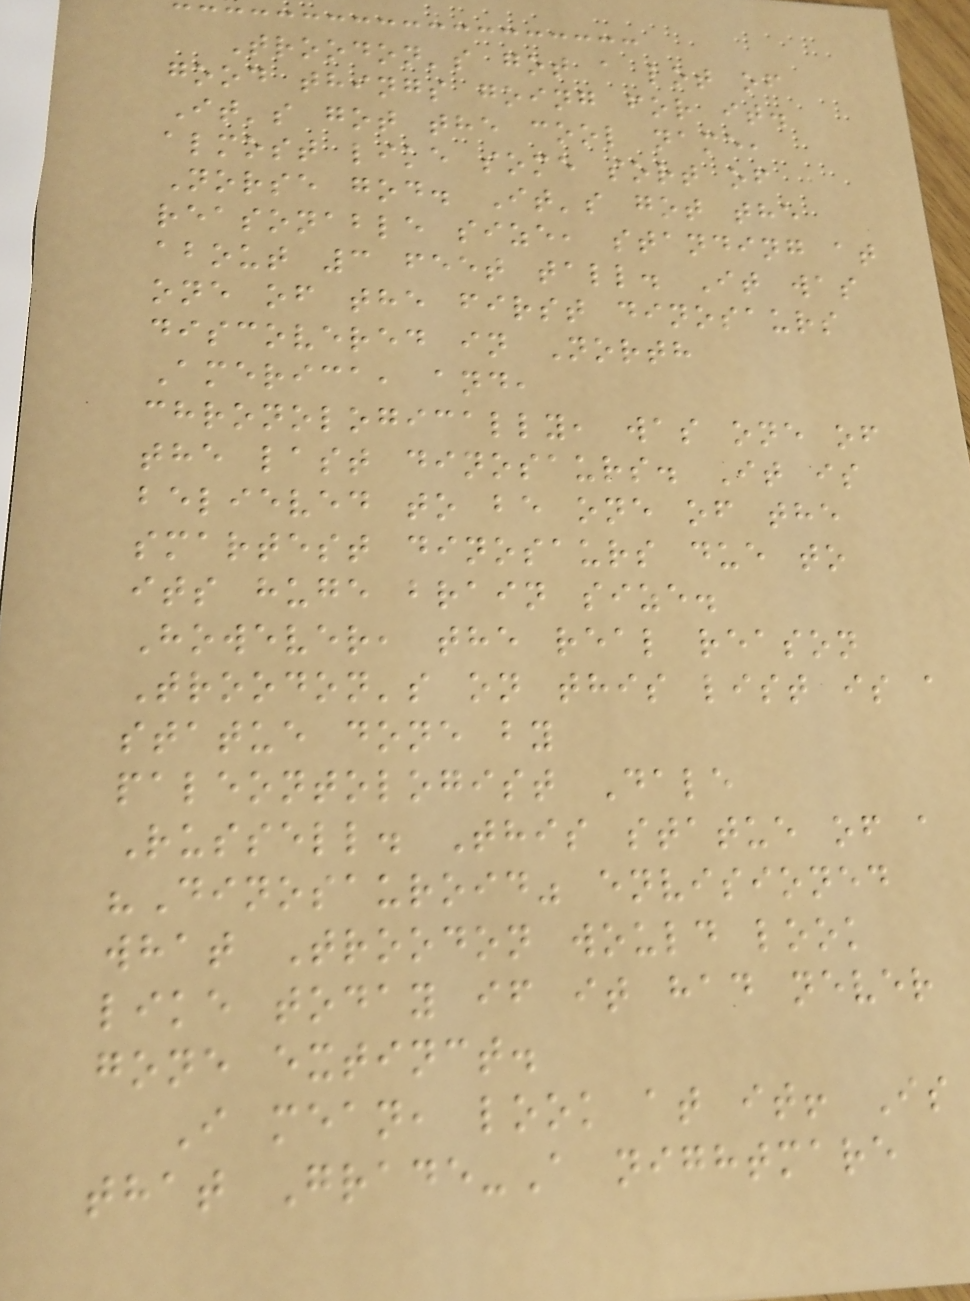Troodon's got a lot of
good things going for it.
It's got the cool name,
almost like some sort of
Norse god. It's got the
reasonable size, standing at
about 3 feet tall. It was
one of the first dinosaurs
discovered in North
America, and,
chronologically, was one of
the last dinosaurs. It is
believed to be one of the
smartest dinosaurs due to
its huge brain size.
However, the real reason
Troodon's on this list is a
statue done by
paleontologist Dale
Russell. This statue of a
"Dinosauroid" envisioned
what Troodon would look
like today if it had never
gone extinct.
I mean, look at it! Is
that Grade-A nightmare
